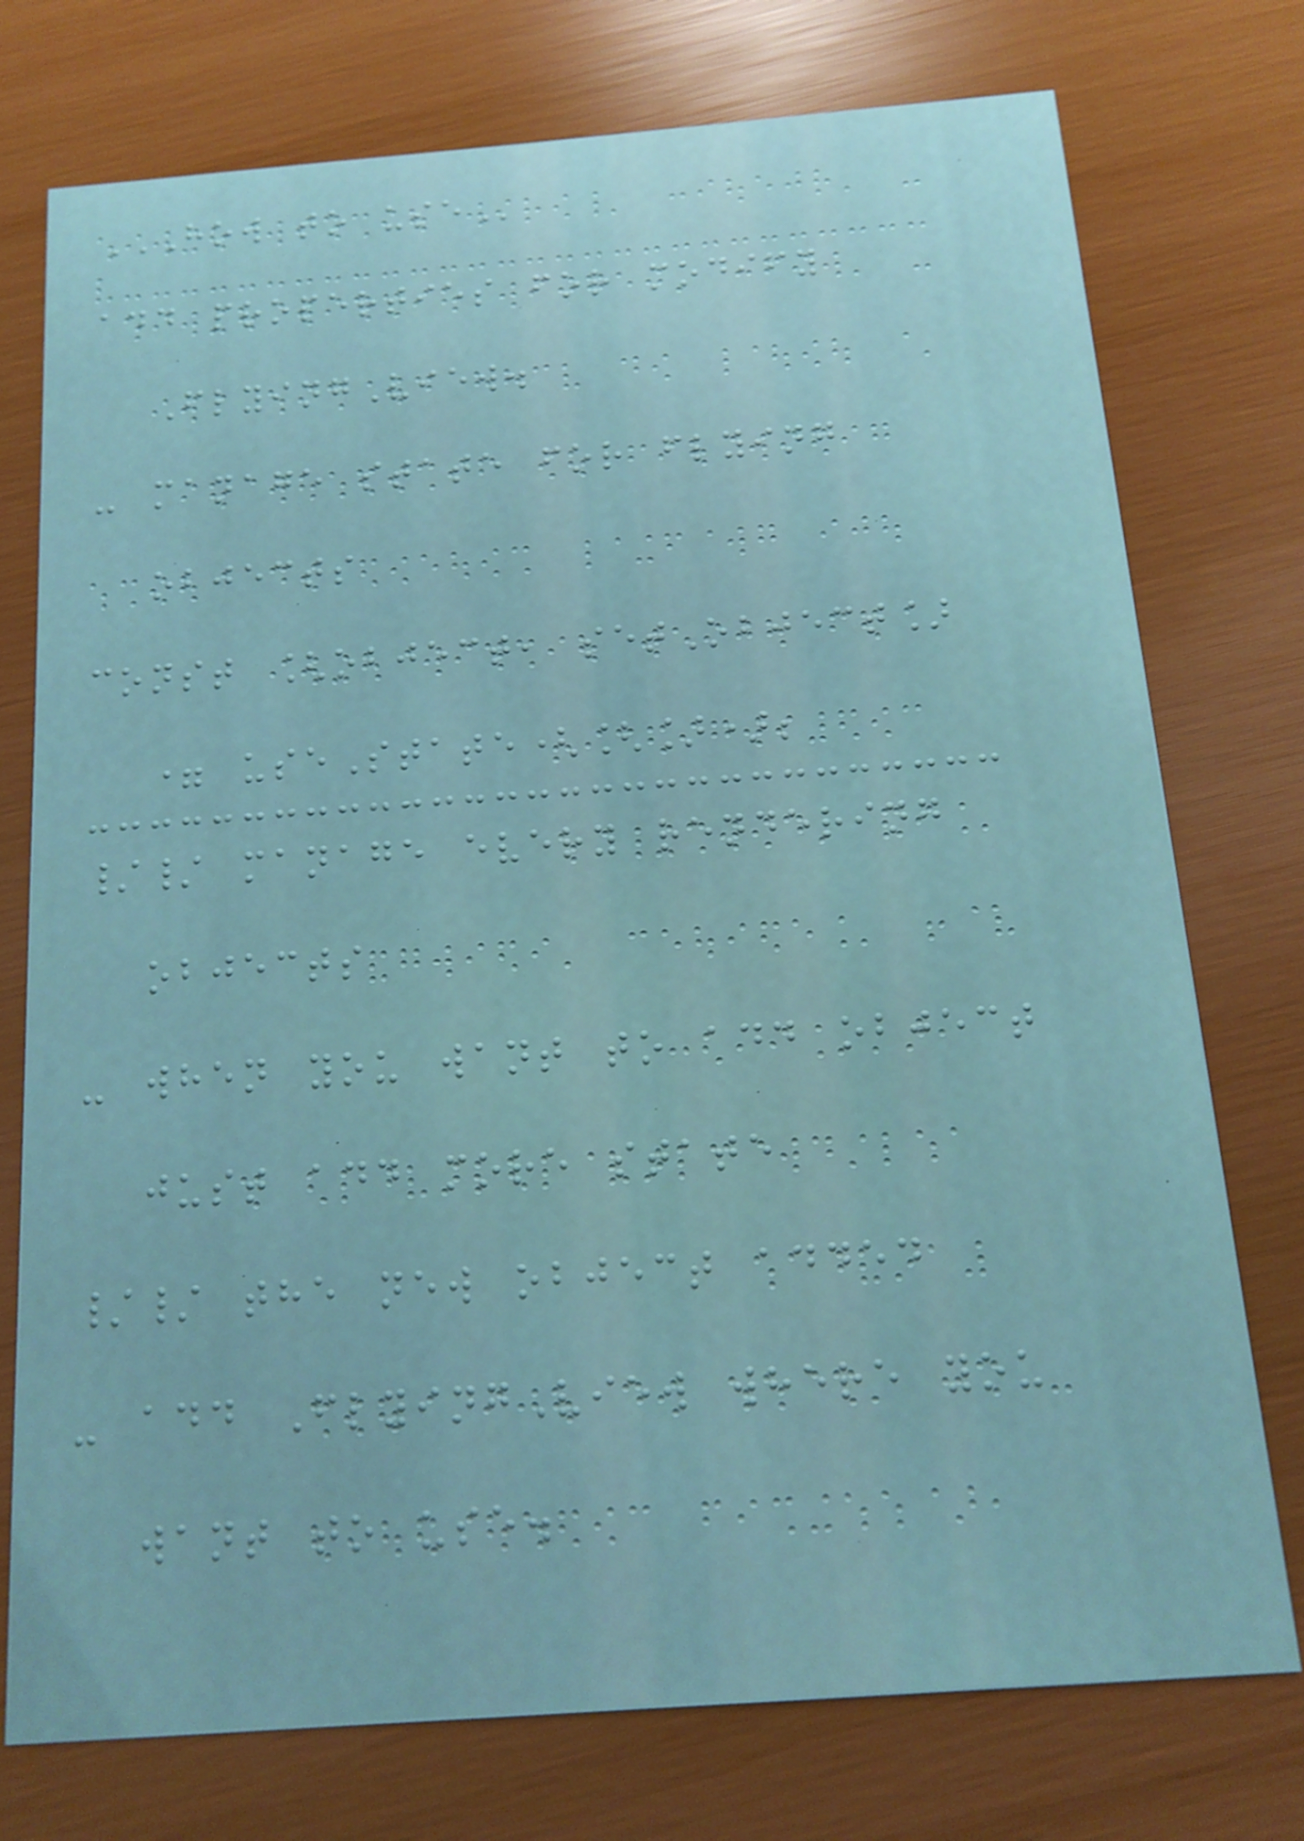HOW TO USE
add properties for modify
FlyingView.
- manage state for flying
objects
const [object, setObject]
= useState([]);
// manage every rendering
objects
- when you want to add object
just add more state
// the new object added
- add FlyingView where you
want to use.
